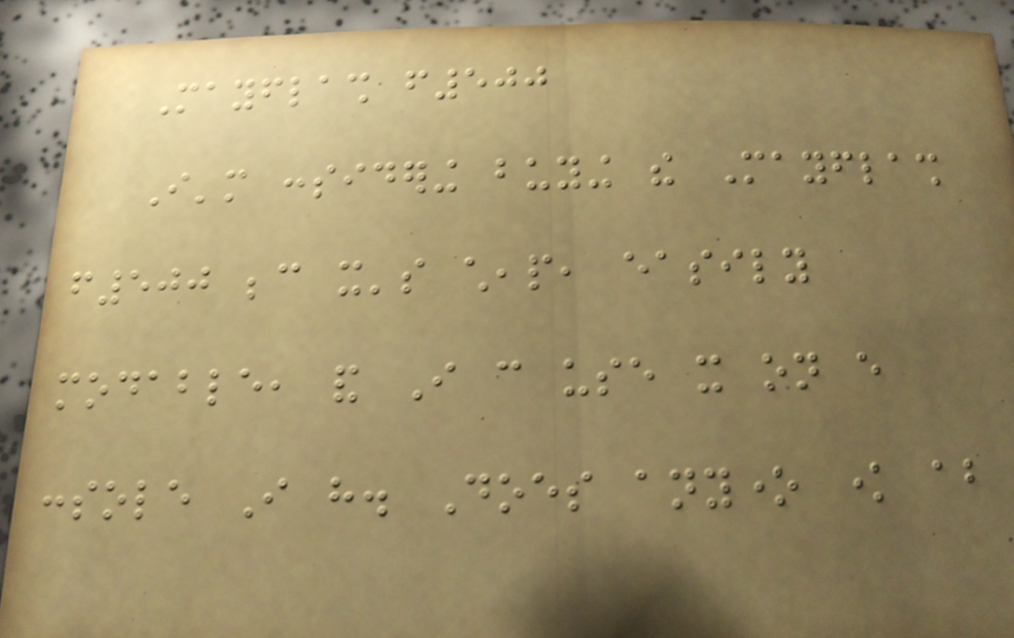Mayflash f500
I'm considering buying the Mayflash
f500 because it's cheap, easily
modable, and I can use it on every
console I have. Does anyone know about
